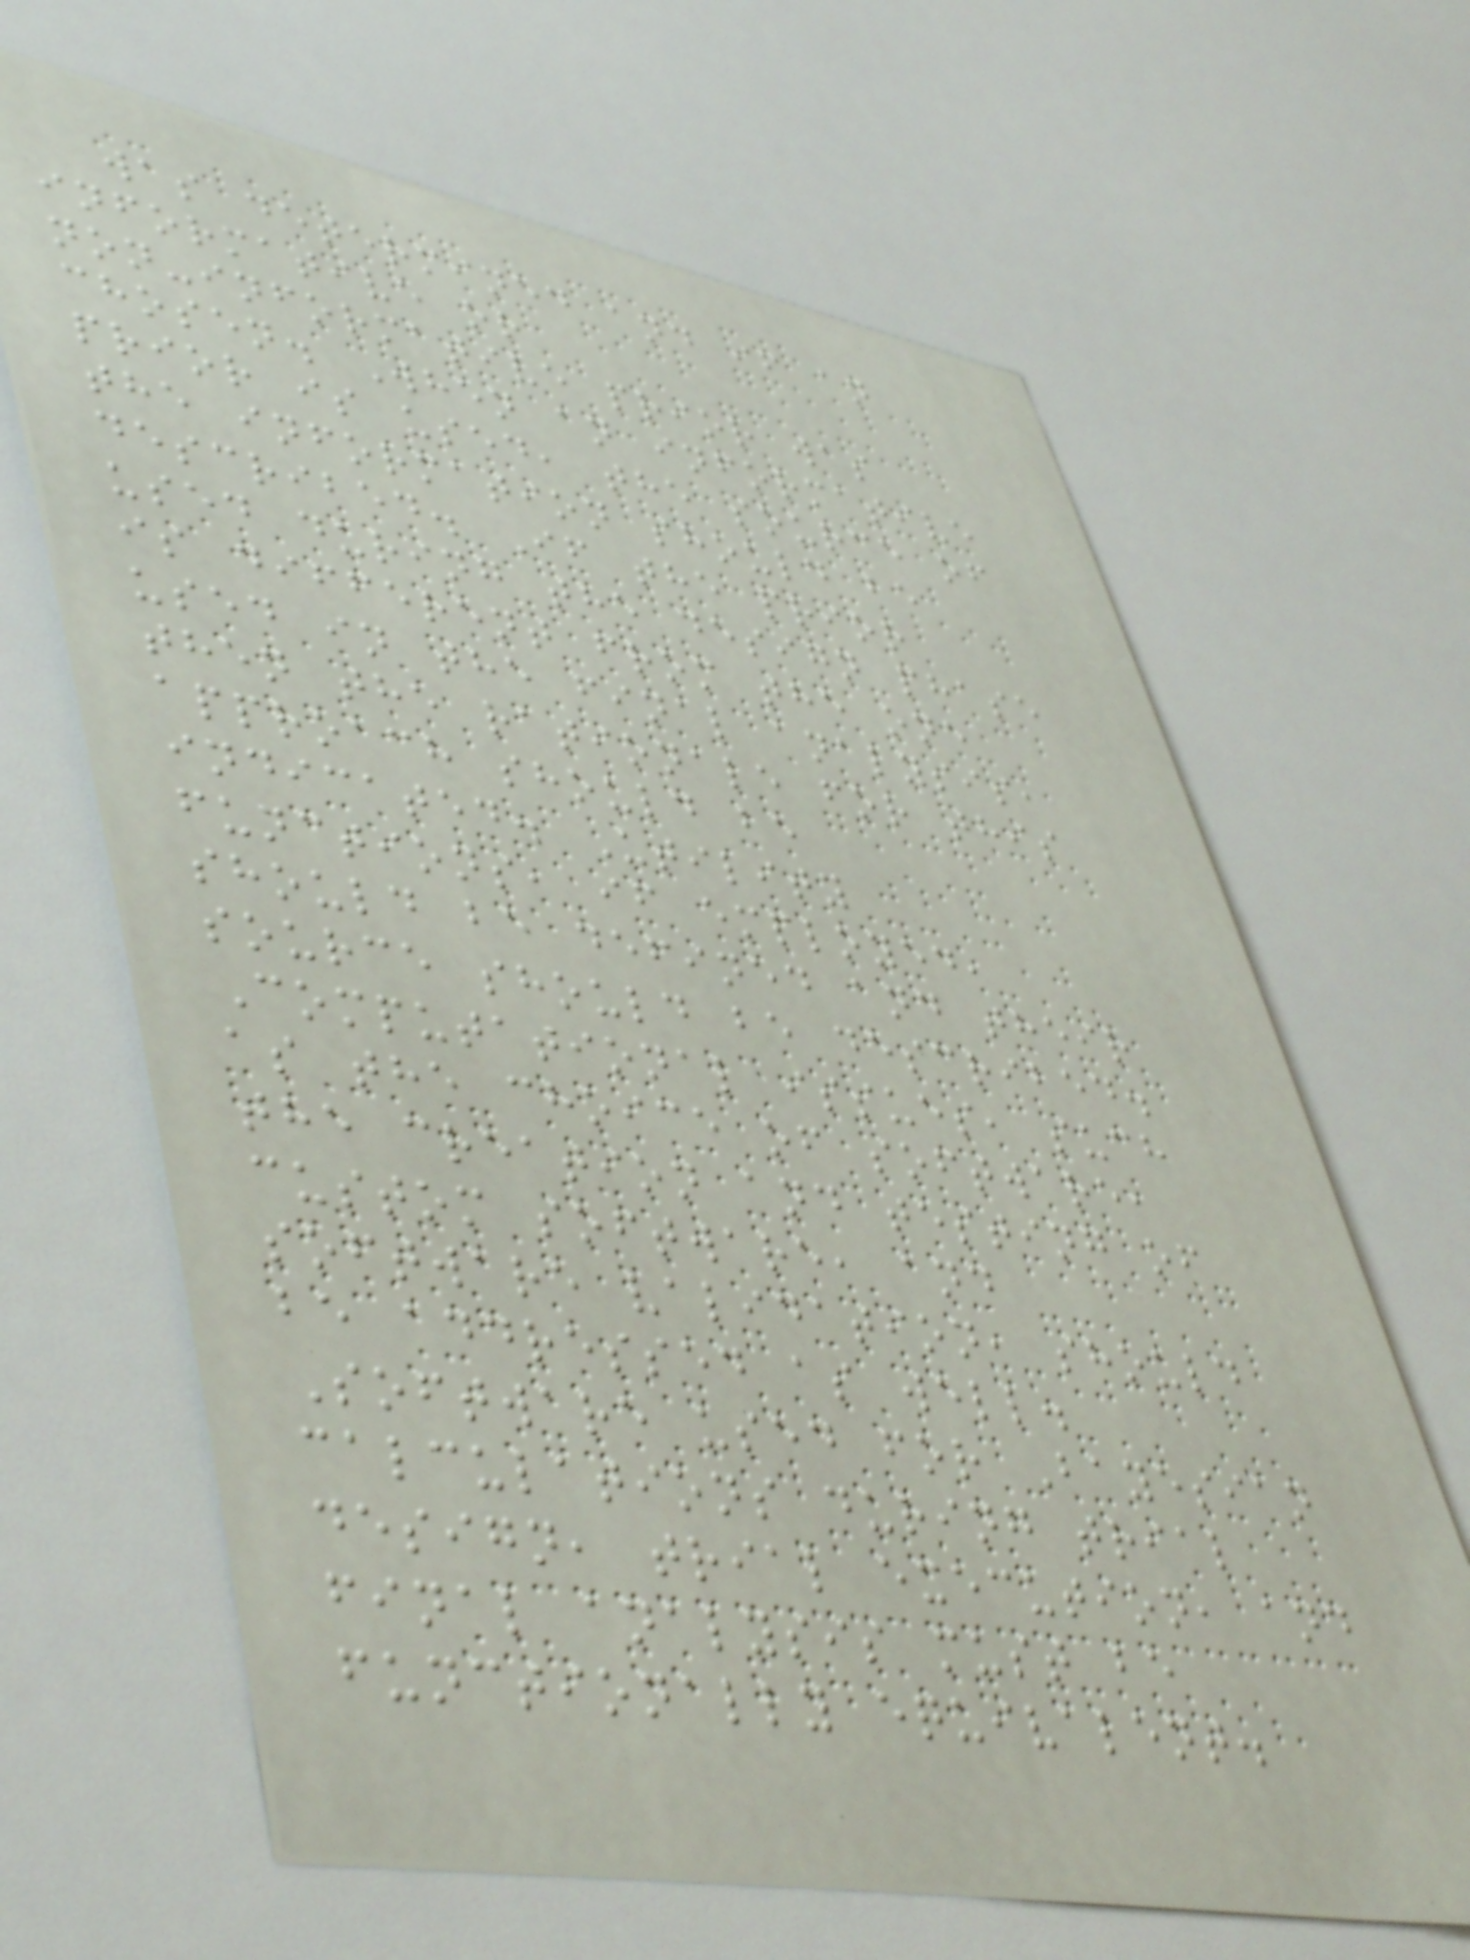was determined and if an
informative or
non-informative prior was
chosen. When an informative
prior is used, the source of
the information should be
described. If the prior
used during the design phase
is different from the one
used in the final analysis,
then the rationale for this
approach should be
indicated. Utility
functions, if employed,
should be defined and their
source should be described.
Computational issues, such
as the choice of software,
the creation and testing of
custom software, and
software validation, should
be addressed as well.
Software used for Bayesian
calculations during trial
design, trial execution, and
final analysis must be
functionally equivalent.
